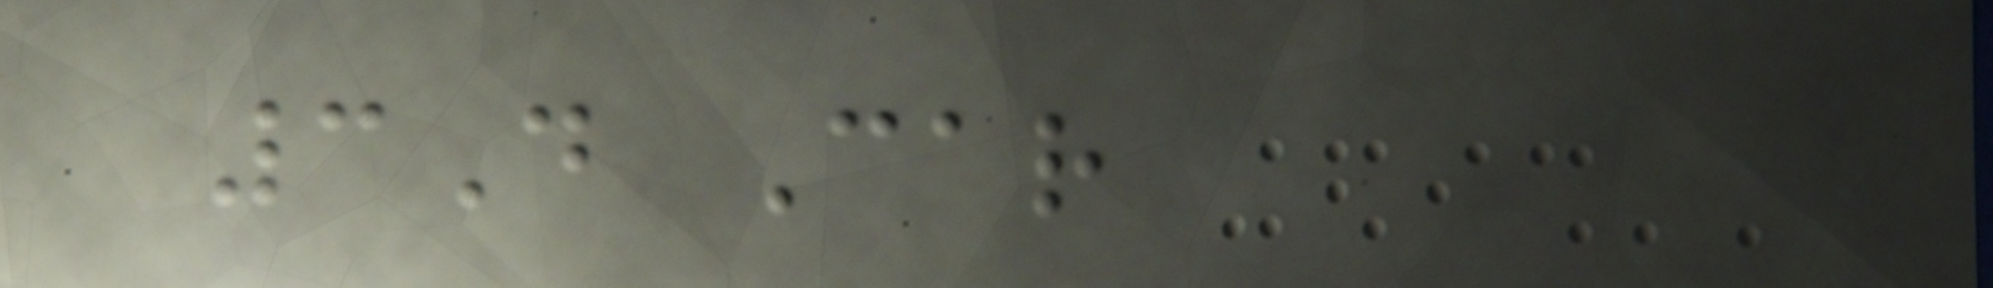3D Car
